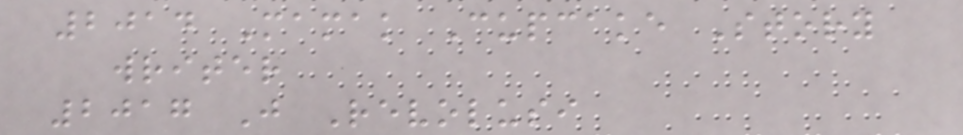2014 Mamak Cupcake Story
writer
2017 J Revolusi
